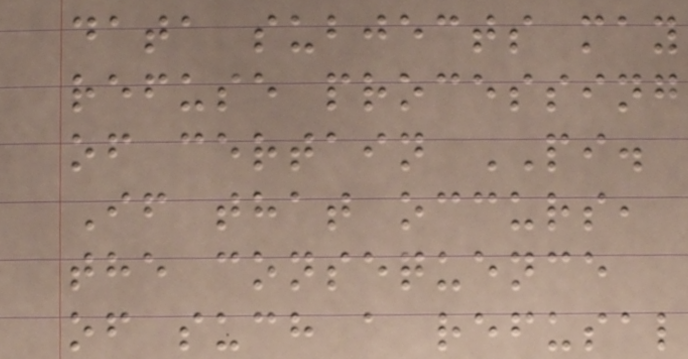data subjects may
refuse processing
of certain PI.
If that occurs,
the consequence
of such a refusal
